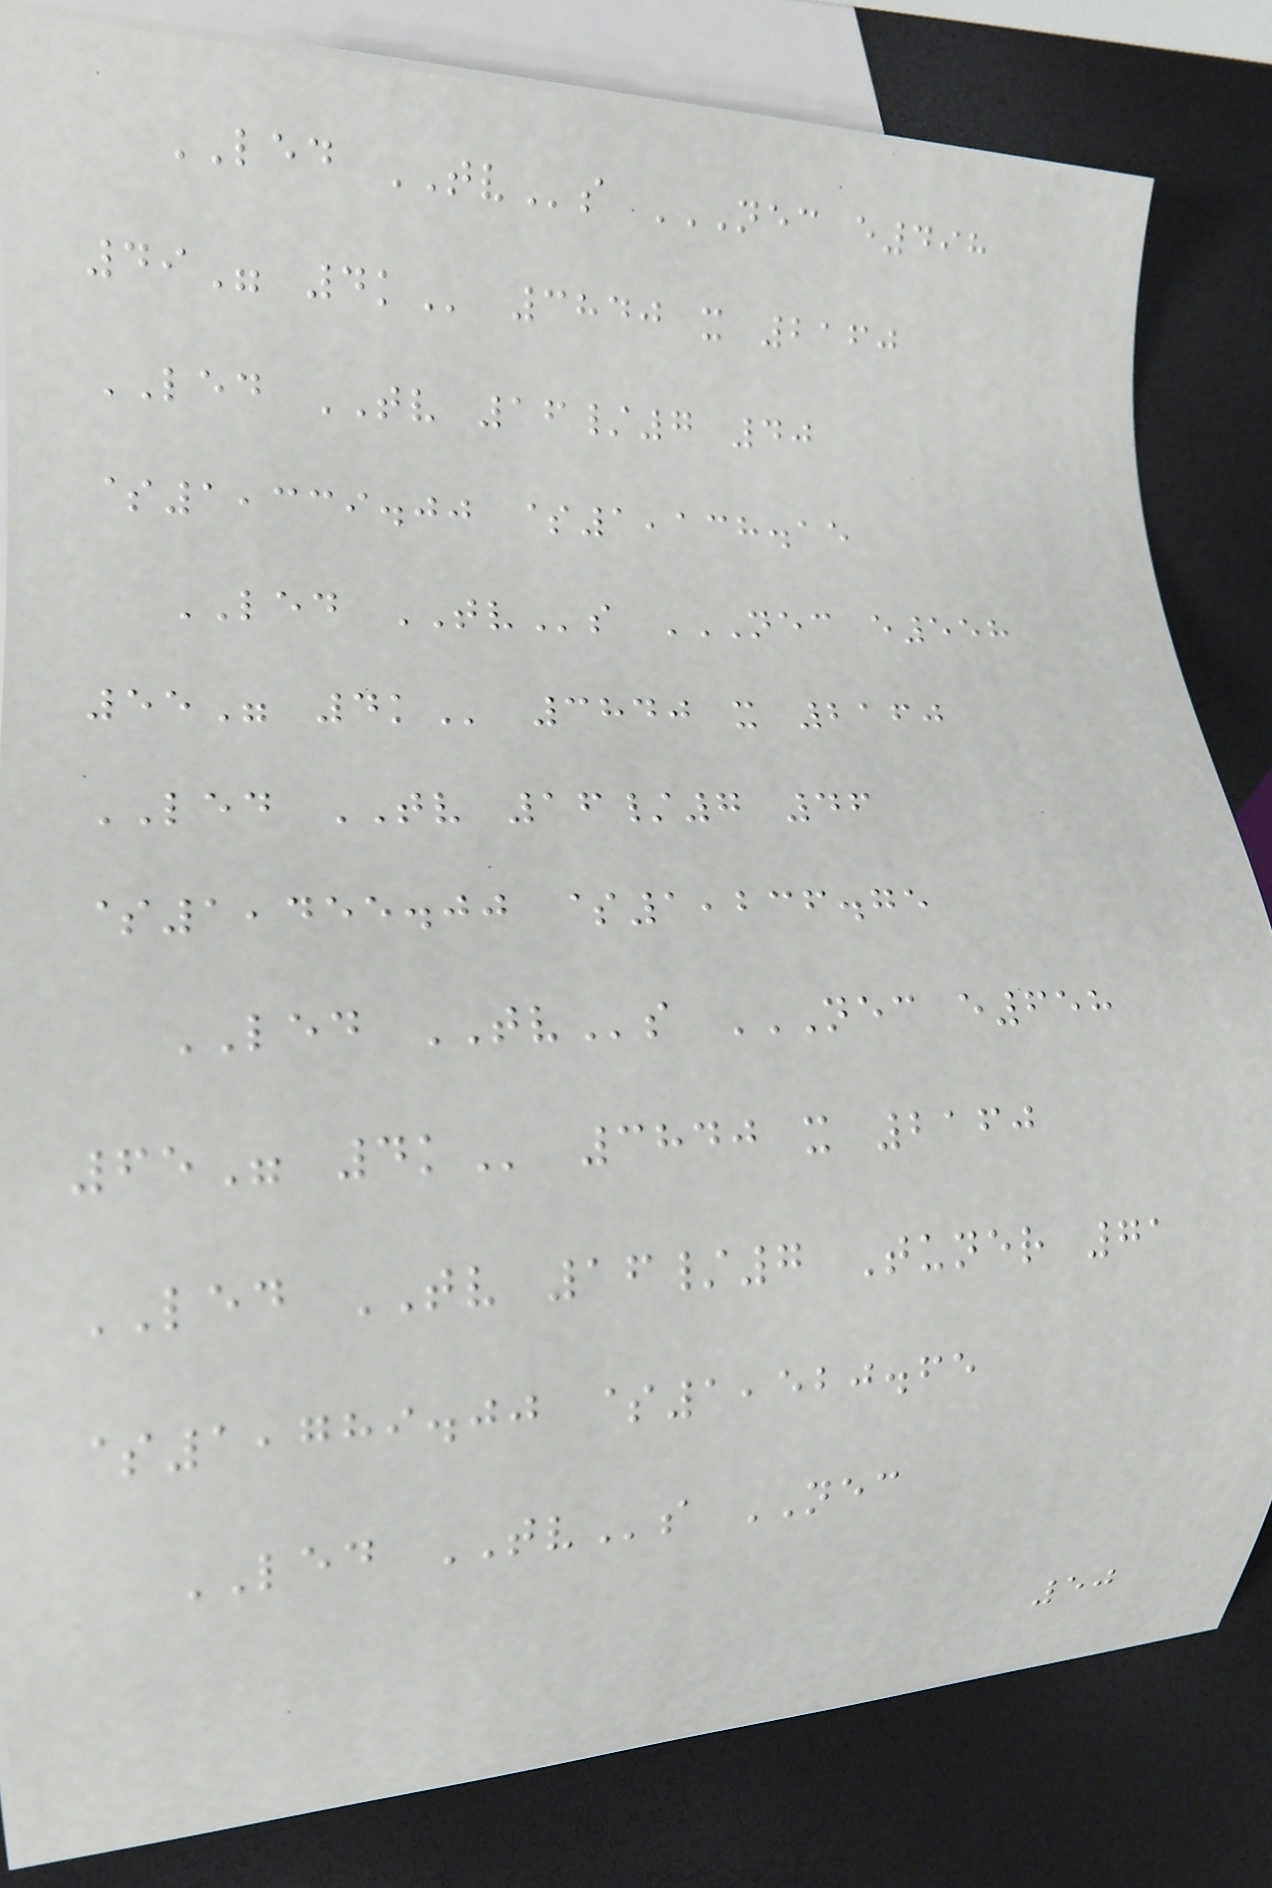LED TVs NEC E498
49" 4K 3840 x 2160
LED TV 16/7 40
$1,339.00 $1,138.15
LED TVs NEC E558
55" 4K 3840 x 2160
LED TV 16/7 46
$1,455.00 $1,236.75
LED TVs NEC E658
65" 4K 3840 x 2160
LED TV 16/7 Tuner 71
$1,789.00 $1,520.65
LED TVs NEC
50
